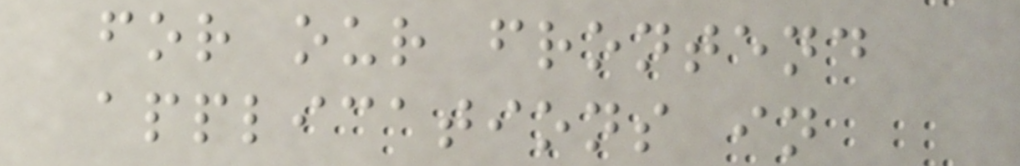for our frontend
applications in
